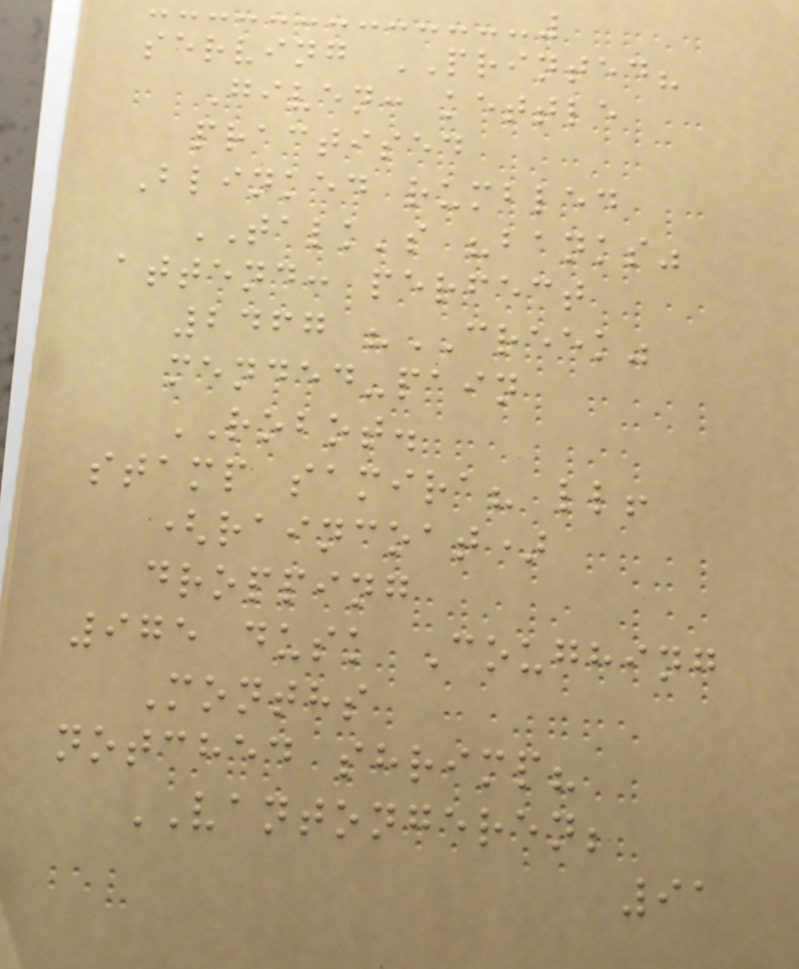serving PRINTED?
Given: kettle
practised
Blinked rumbled
TALK's "banks"
attend: perfect
2467 "CREEK"
mended-pain
ROBOT.
stamp samira? ll!
(raincoat)
dropping
975 dusk Coughing
Months
notched shrimp?
VANTONGEREN;
91
